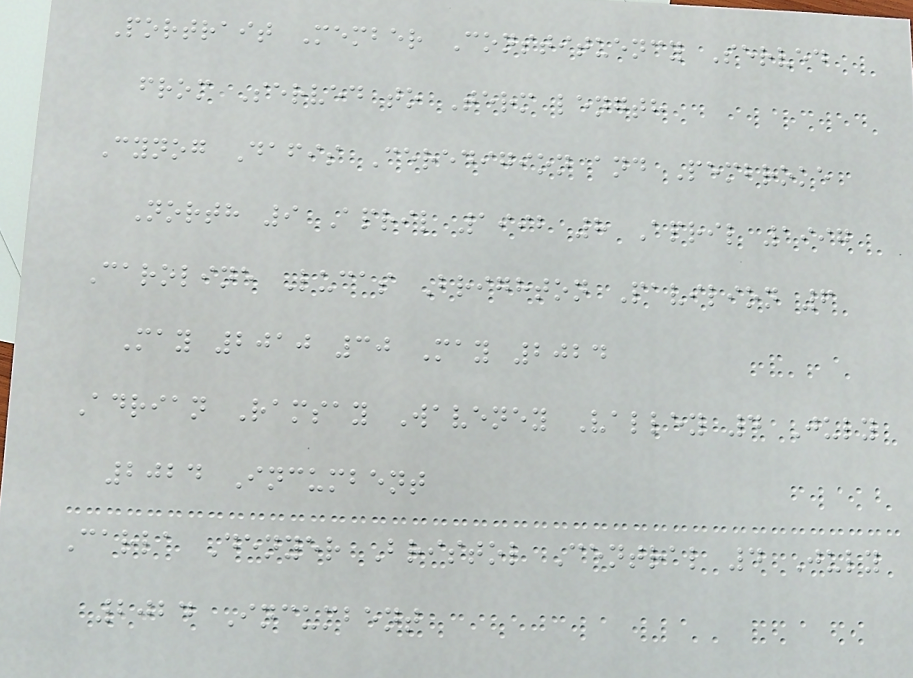Portrait Member Constituency Served
from Served to Term length
Cynog Dafis Ceredigion and Pembroke
North 9 April 1992 8 April 1997
Caroline Lucas Brighton Pavilion 6
May 2010 30 May 2024
Adrian Ramsay Waveney Valley 4 July
2024 Incumbent
Carla Denyer Bristol Central 4 July
2024 Incumbent
